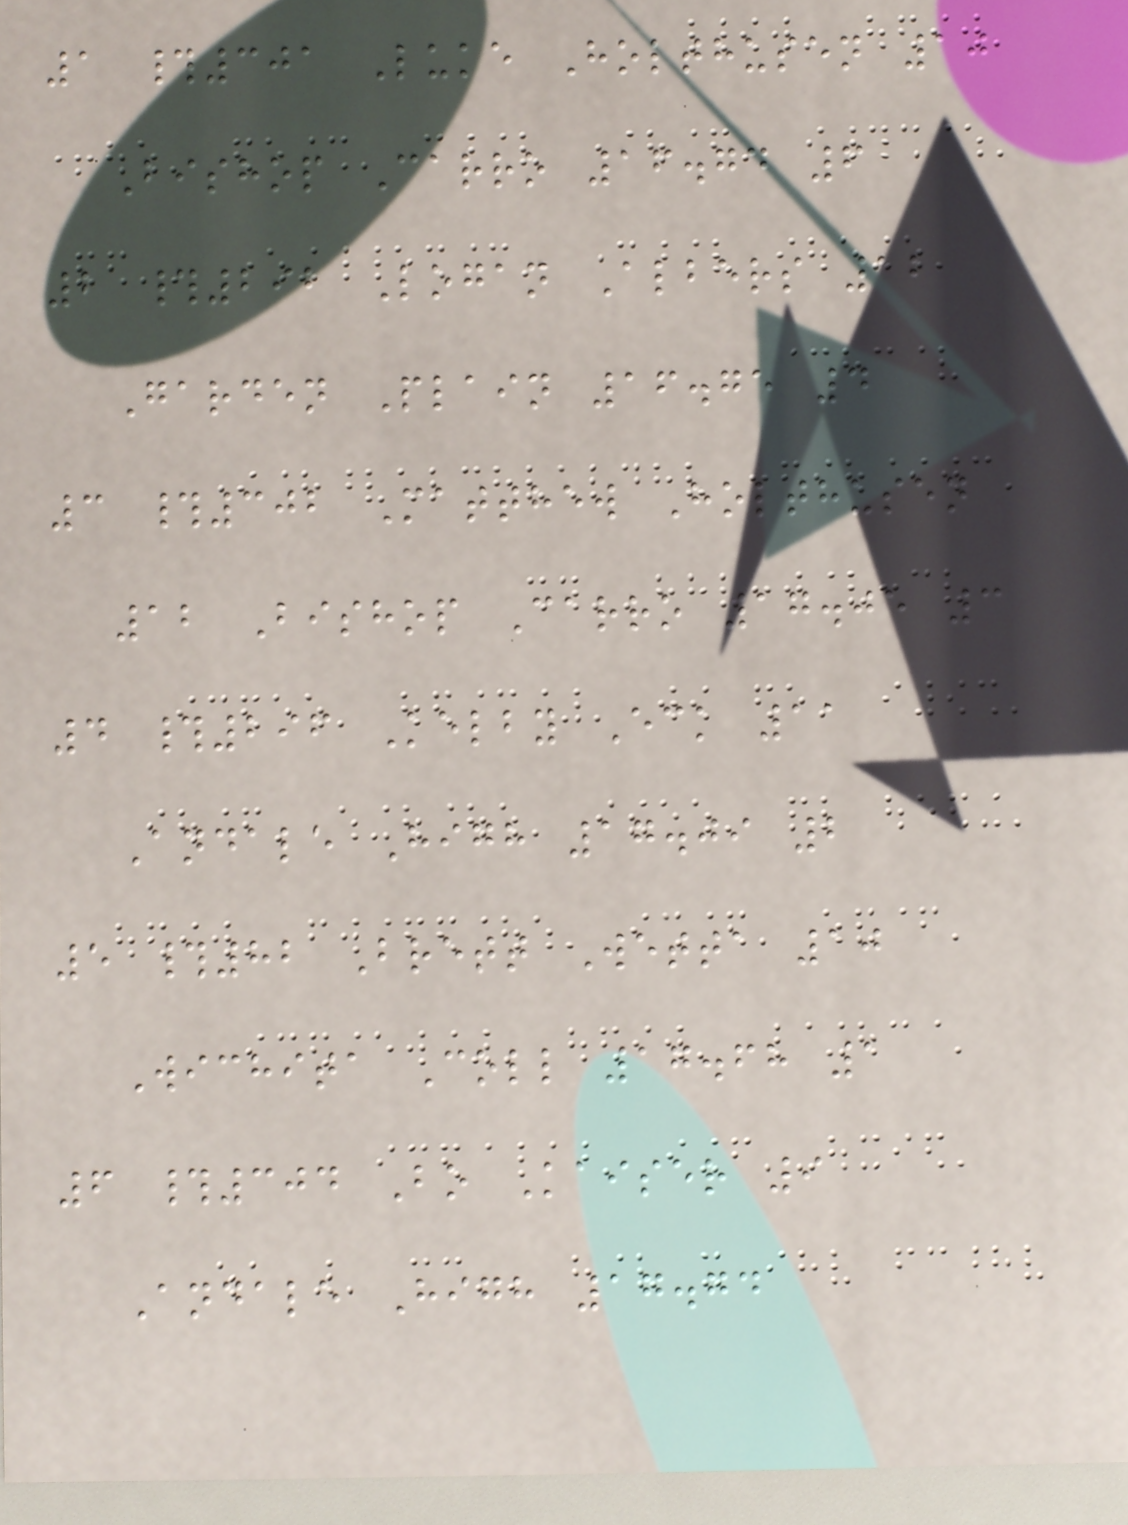1 #301 Luke Holthusen 10
Bishop Carro 16.74 6
2 #292 Logan Albers 12
Garden Plain 16.75 4
3 #302 Matthew Holthusen
12 Bishop Carro 17.05 3
4 #296 Kelby Eck 11
Andale High 17.09 2
5 #82 Brett Wetta 10
Wichita Coll 17.68 1
6 #304 Bo Kaiser 9
Andale High 17.74
